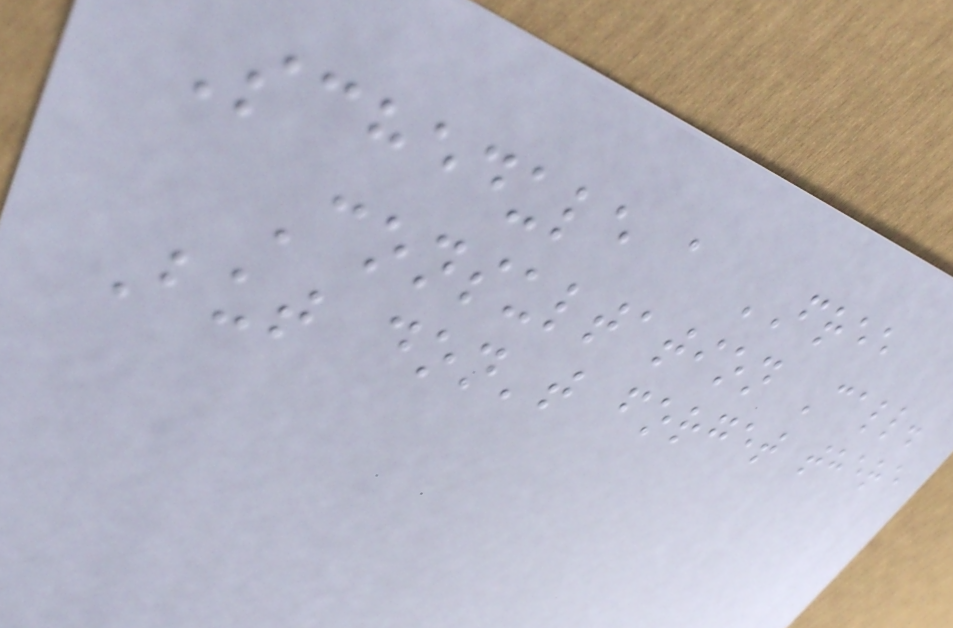Schedule a FREE
Consultation Call.
But don't forget there
